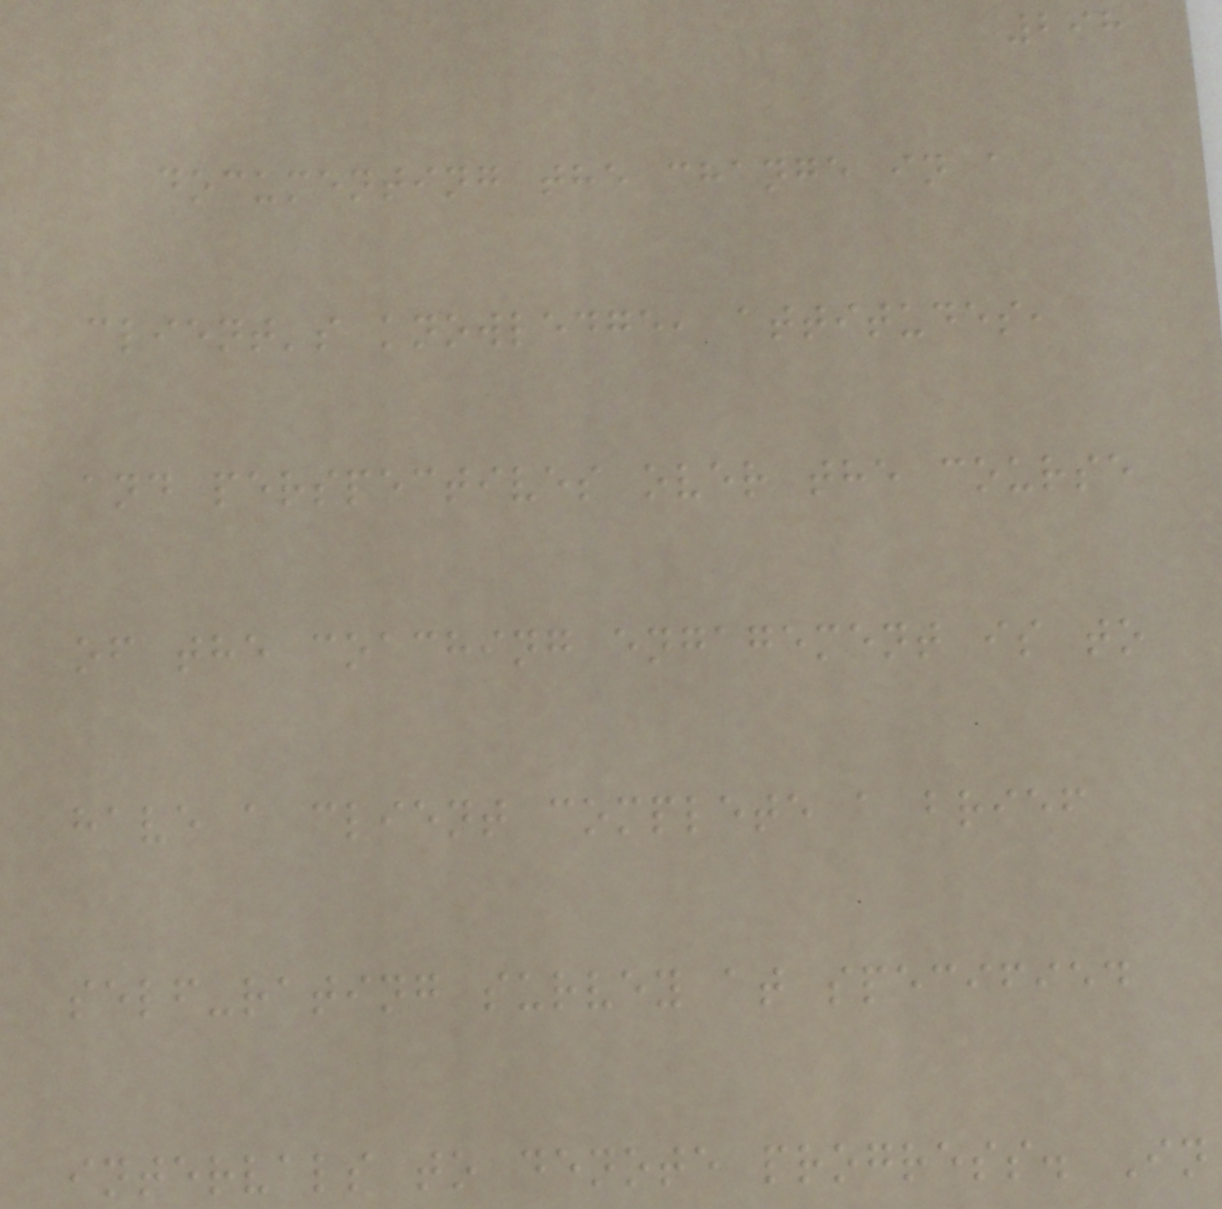298
documenting the change in a
client's knowledge, attitudes,
and perspectives over the course
of the coaching engagement is to
have a client complete a brief
self-rating survey at specified
intervals to denote progress. In
